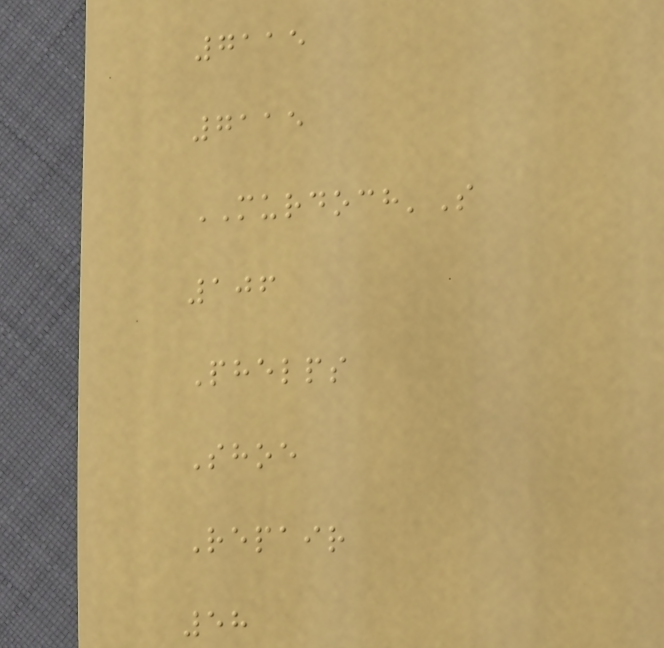7115
7115
MURDOCH'S
106
Phelps
Shoe
Repair
58
